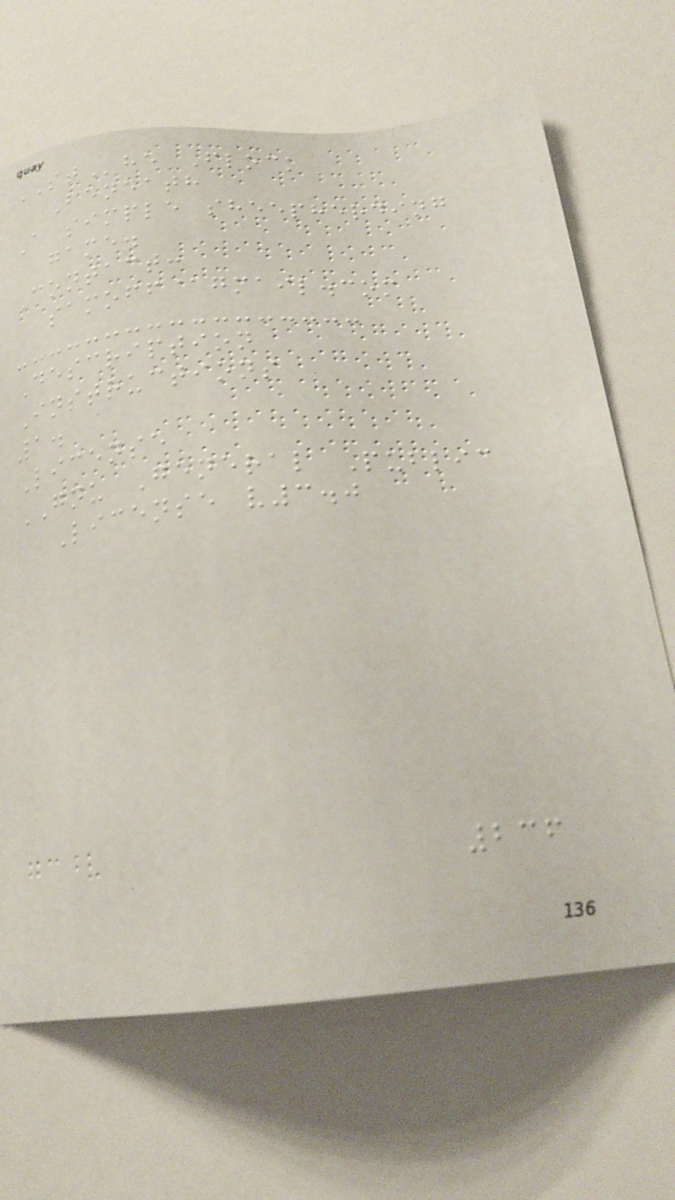SThe Flock
Beneath
A simple sheepherding
game.
Contact:
samoff@gmail.com
Description
Instructions
1.
License
GNU General Public
License v3.0
236
